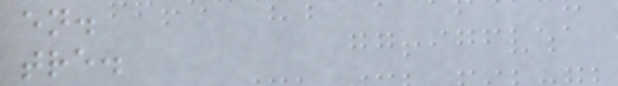en.
tre.
